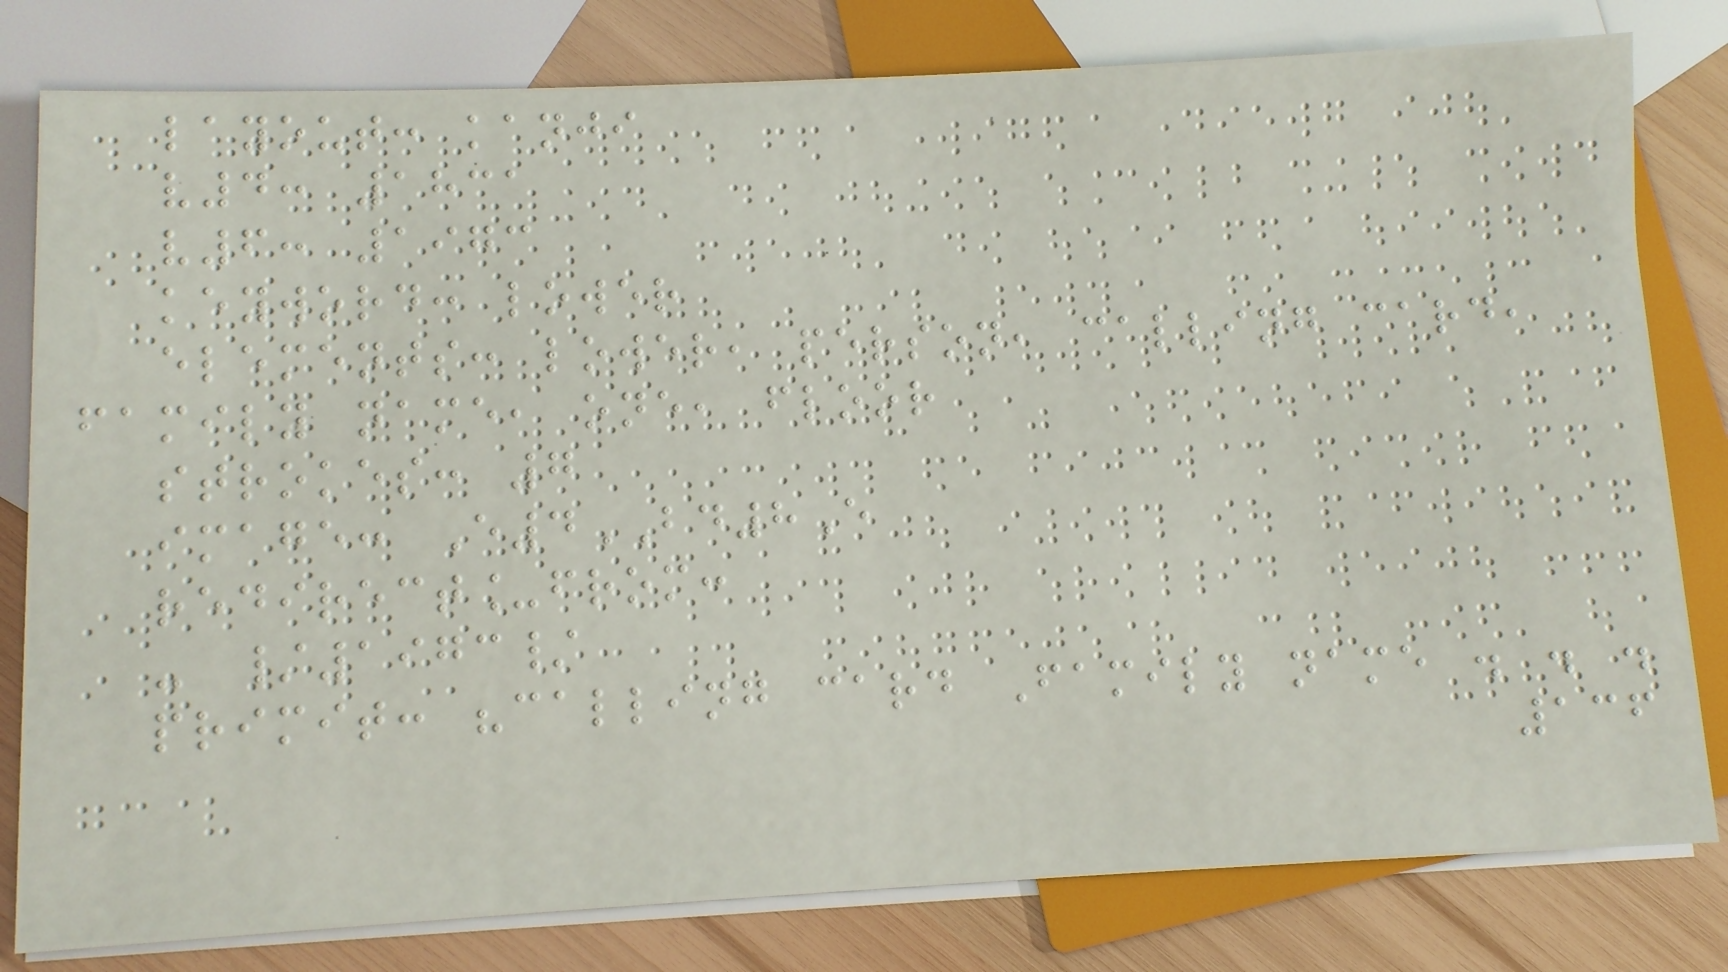layout: kanji
v4: 1831
v6: 1973
keyword: lower
elements: lower, person, calling card,
family name, one, floor
strokes: 7
image: E4BD8E
redirect_from:
- /1973/
primit: "calling card Family name . . .
136
